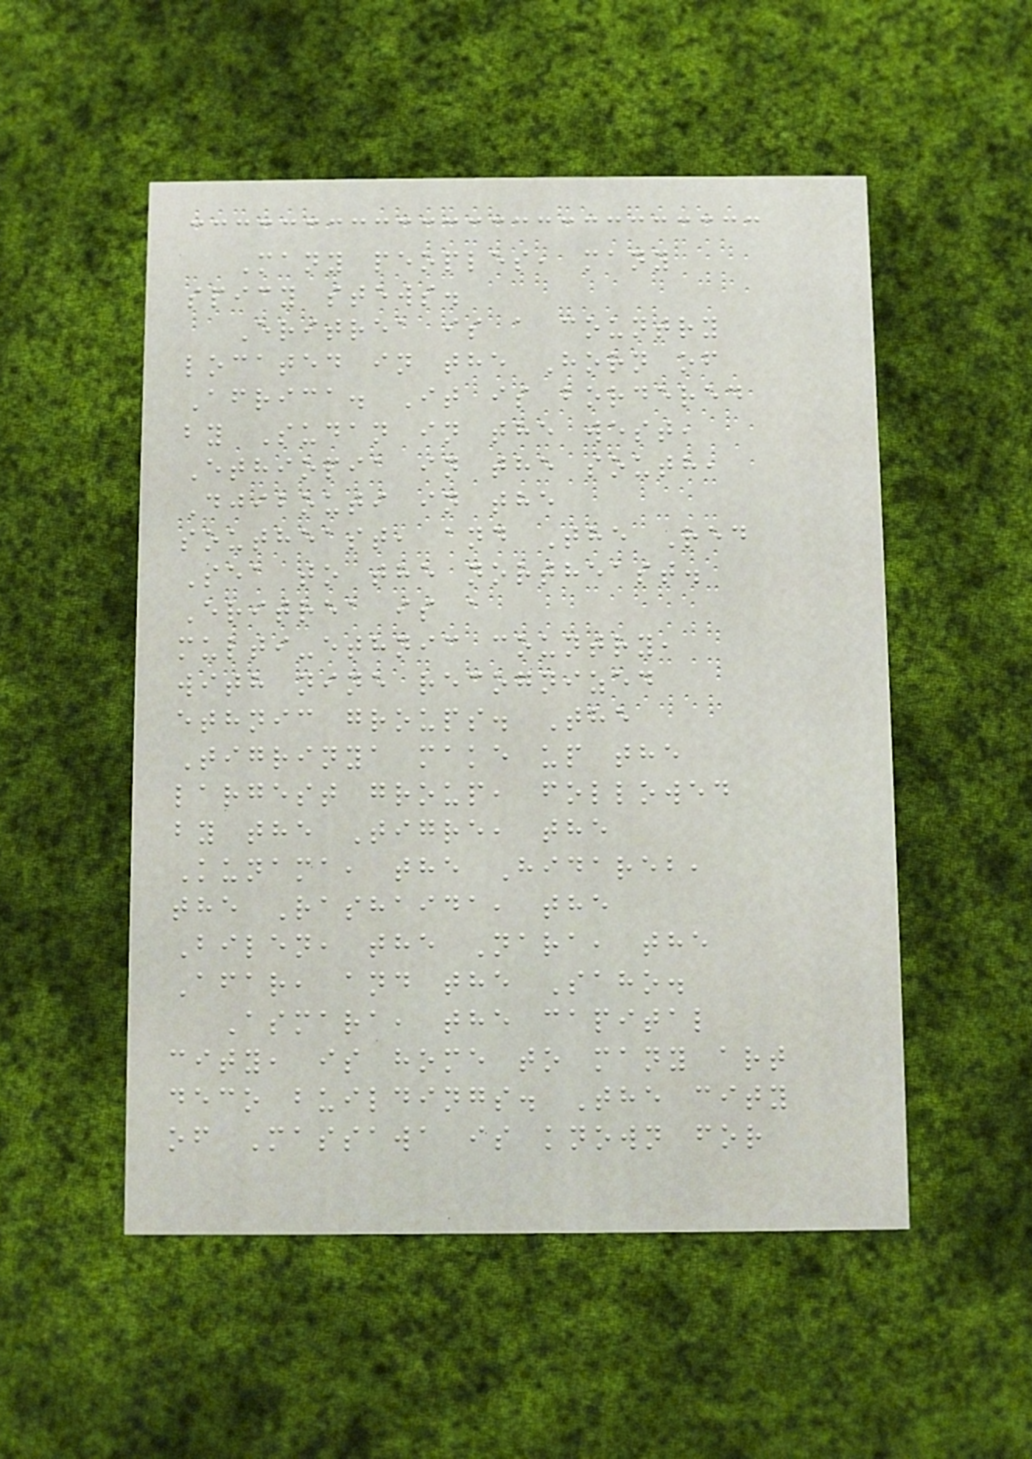Many peoples, many
spicy stews.
Eritrea is a country
located in the Horn of
Africa. It is bordered
by Sudan in the west,
Ethiopia in the south,
Djibouti in the
southeast, and The Red
Sea to the northeast.
Eritrea is a
multi-ethnic country,
with nine recognized
ethnic groups. The
Tigrinya make up the
largest group, followed
by the Tigre, the
Kunama, the Hidareb,
the Rashaida, the
Bilen, the Nara, the
Afar, and the Saho.
Asmara, the capital
city, is home to many art
deco buildings. The city
of Massawa is known for
